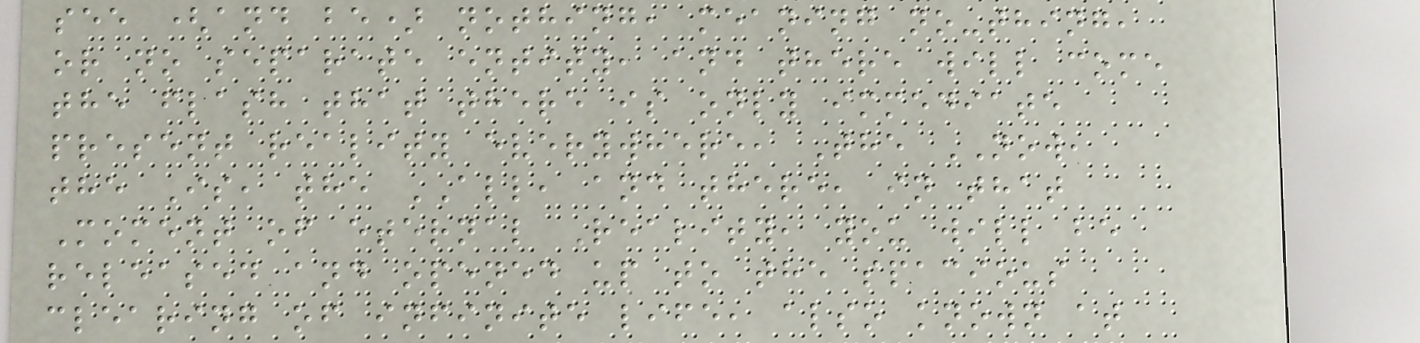see (and be) nothing, meaning no-thing,
or no separate entity, and there will come
the flash that there is only immediate
present reality everywhere, The NOW,
the Is, the ALL, and there, in that
Moment of eternal Reality, you will be
released and opened up to the spacious
clearing of infinite life, also known at
